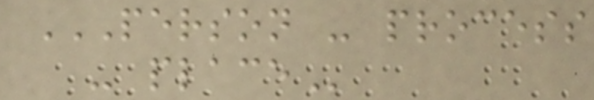PERSON - PROCESS
- PLACE
